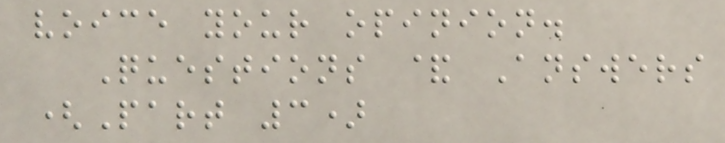voice your opinion.
Questions & Answers
(Part 3)
